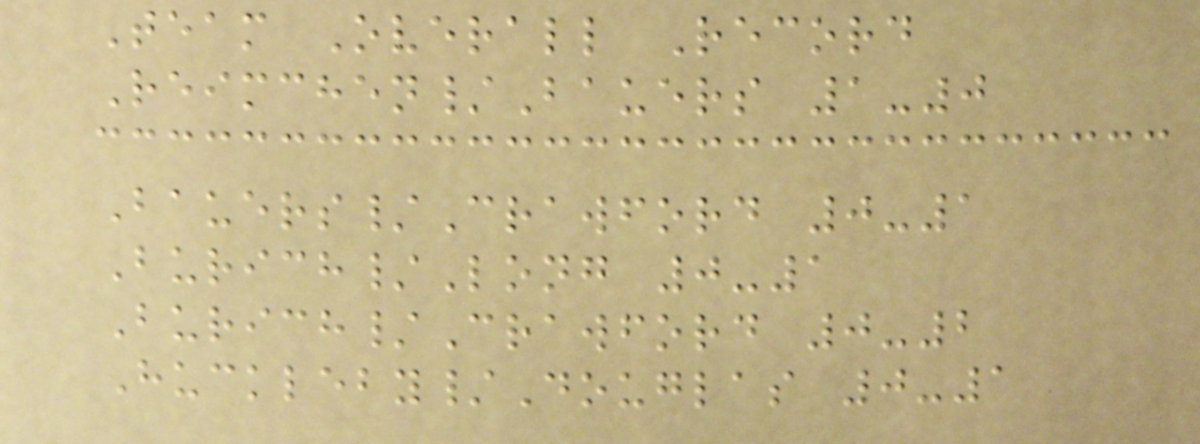Team Overall Record
Reimchen/Bauers 1-0
Bauers/Crawford 0-1
Burich/Long 0-1
Burich/Crawford 0-2
Huckleby/Douglas 0-1
